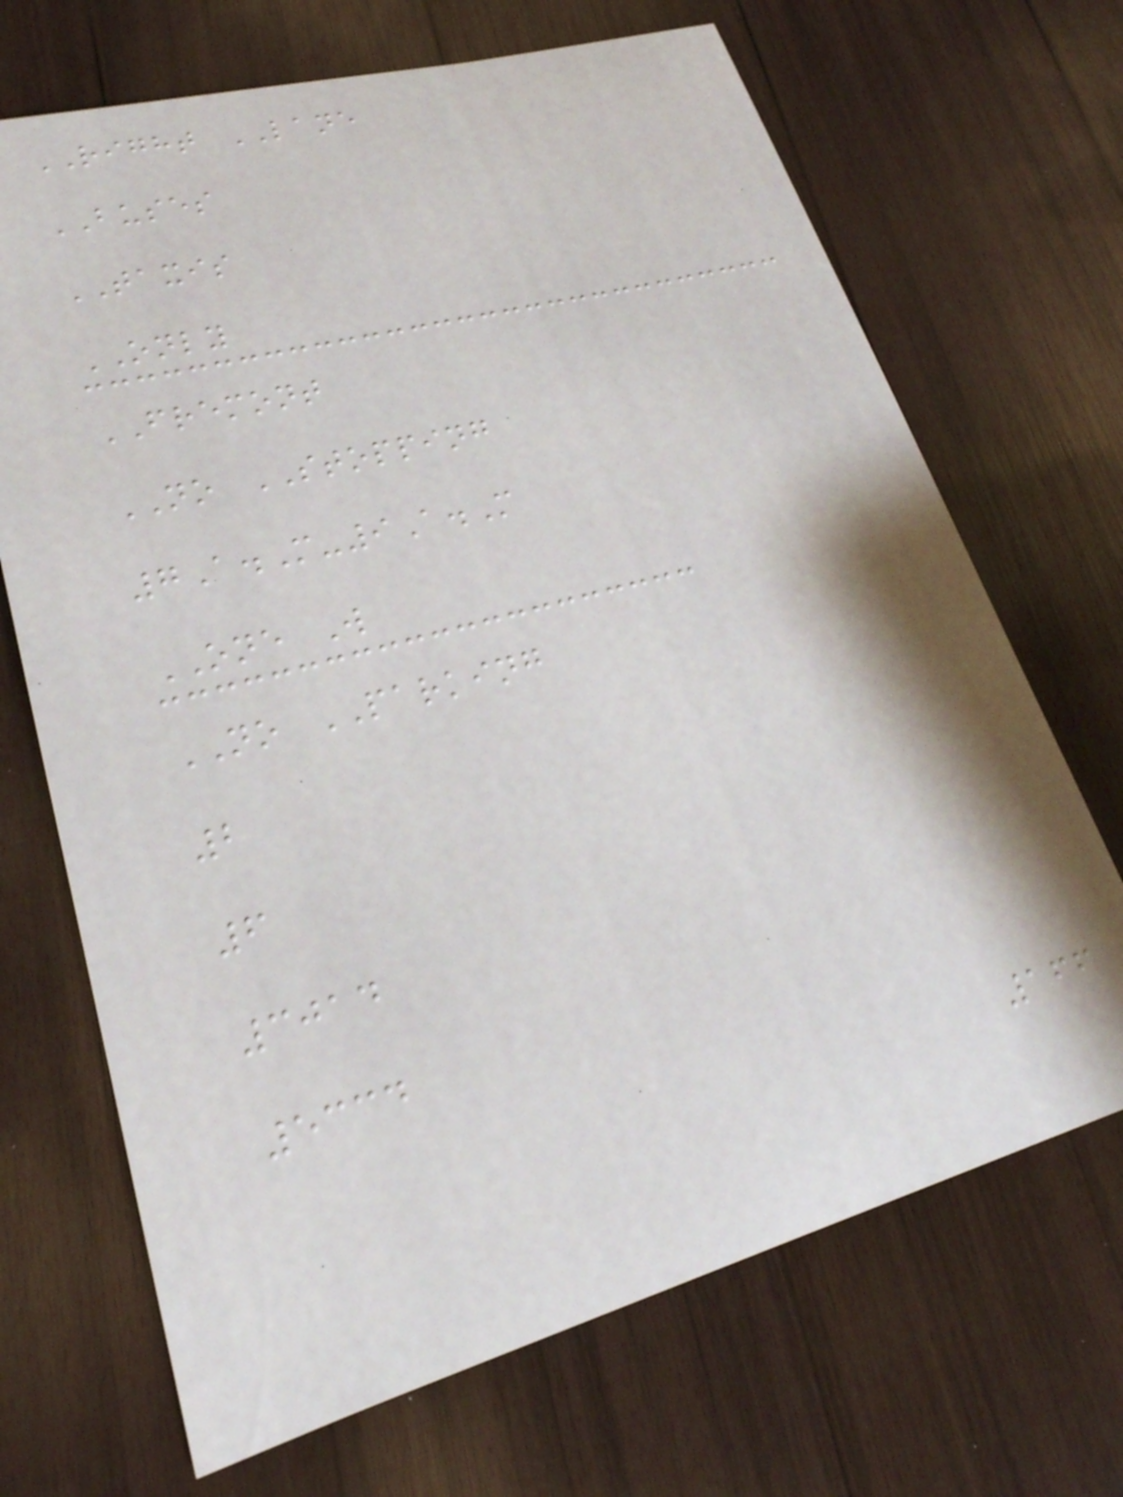RIGHT LANE
BUSES
TAXIS
ONLY
FREMONT
NO STOPPING
7A.M-9A.M
ONE W
NO PARKING
2
6
3014
5334
166
